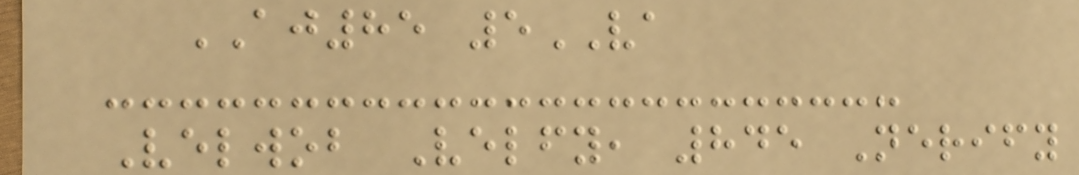AJ85 5VA
Velwob Velfy, 845 Nerify
